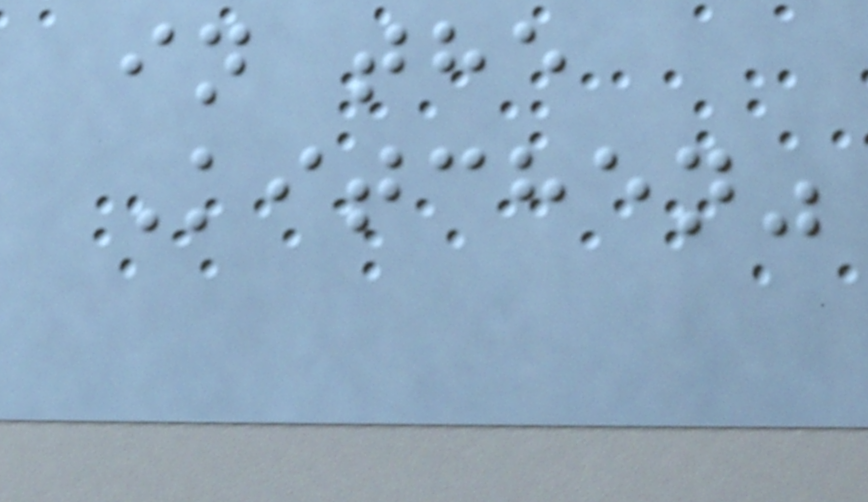in the
Kitchen"
